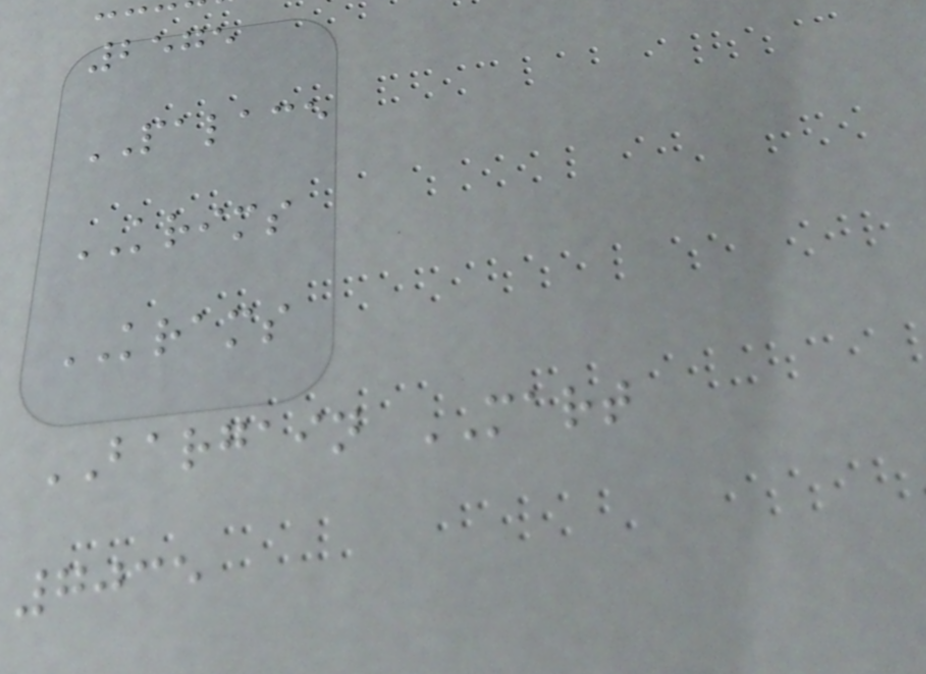2575
PALACE
KRIMS
KRAMS
BARGAIN MART
7035
